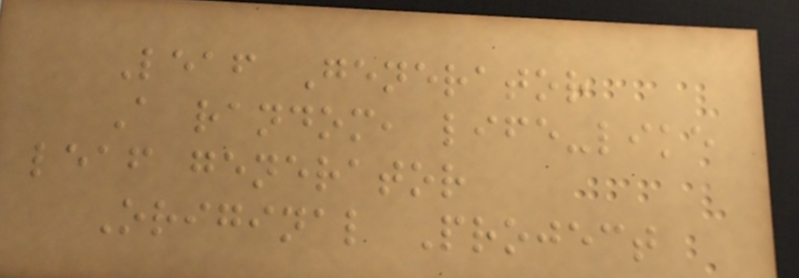Leaf Generator
A random, life-like
leaf generator
Original Project
